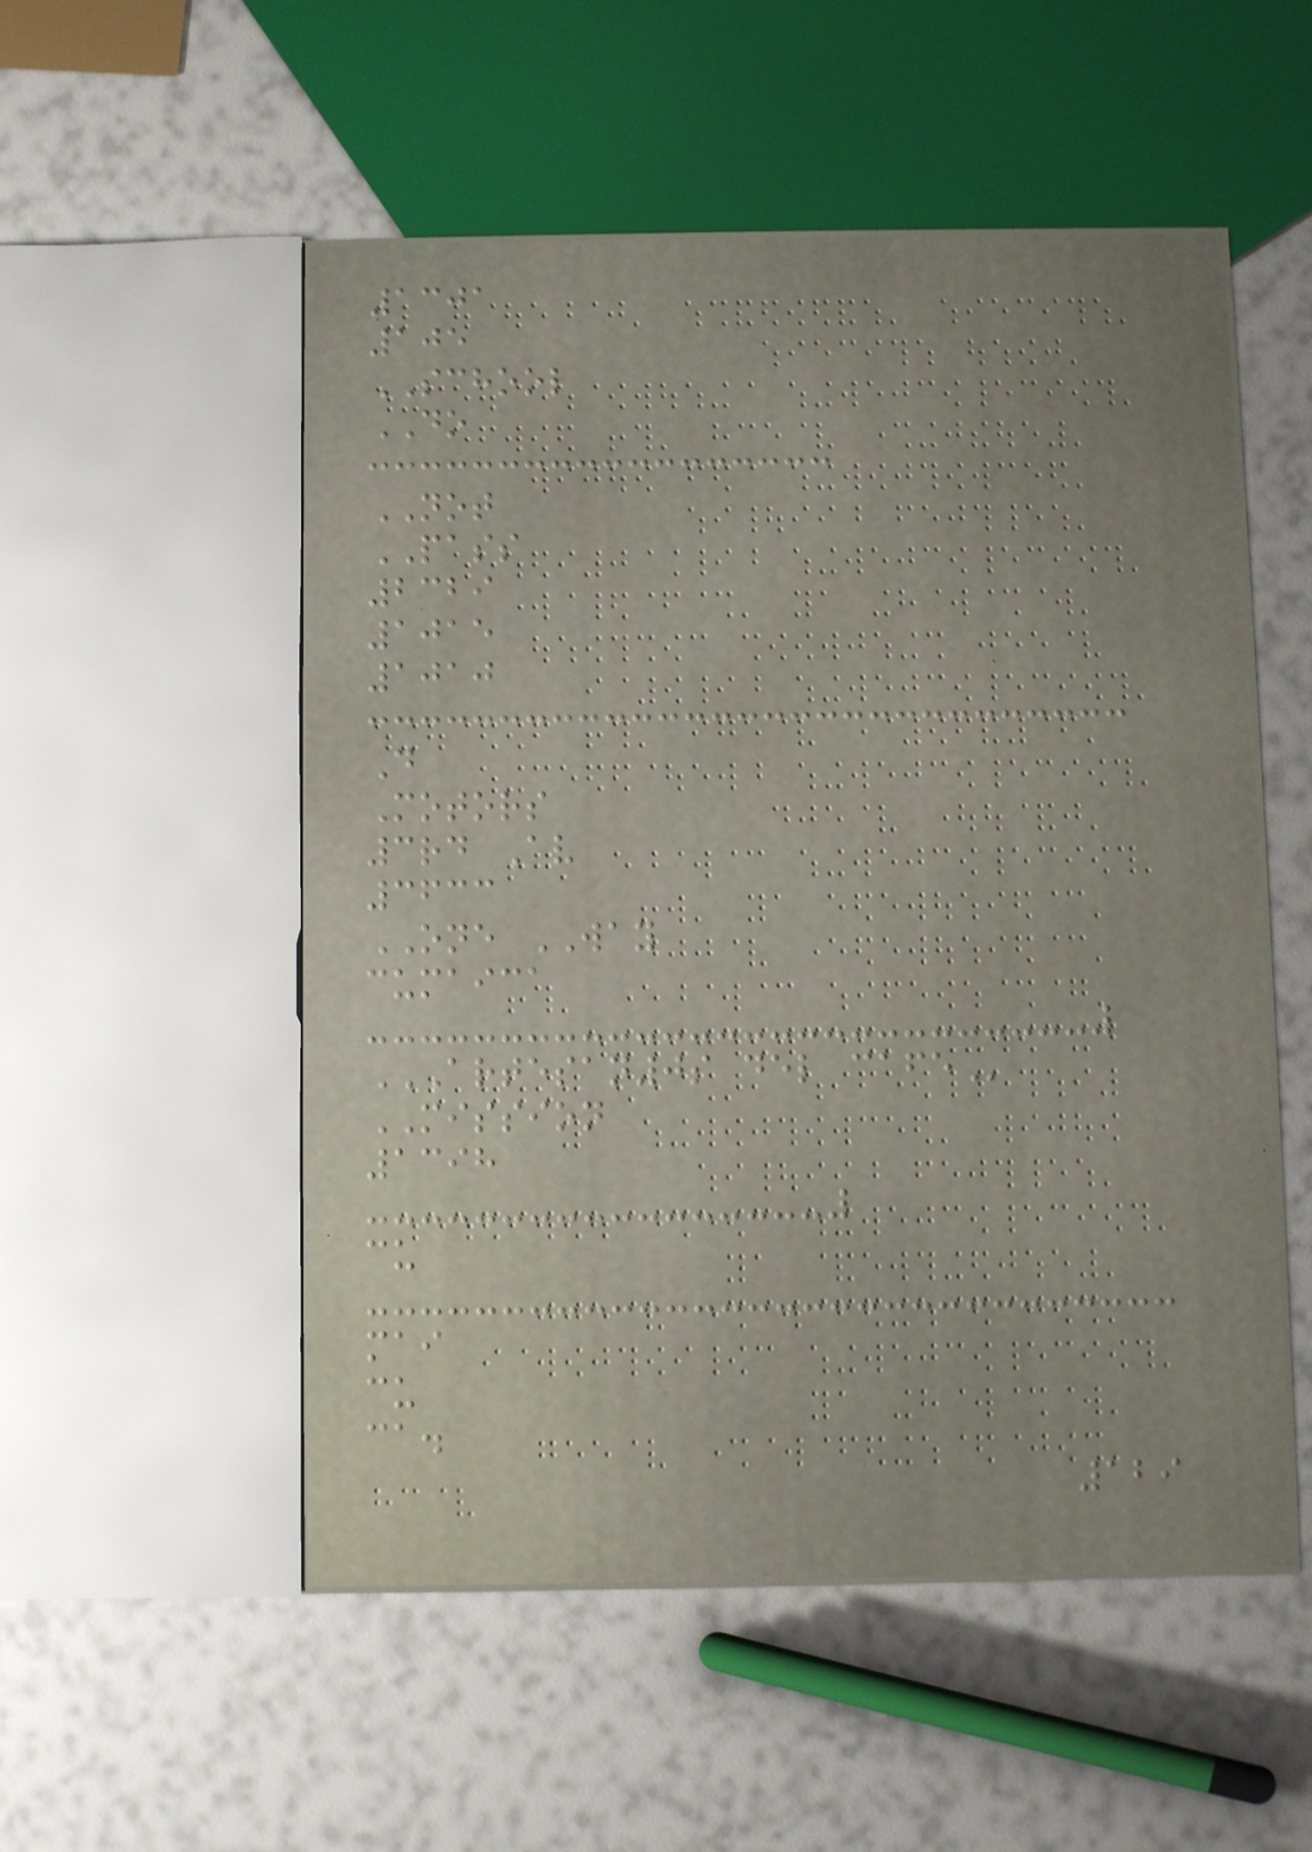1301
105
SCHOOL
DO
NOT
PASS
2329
1015
1010
D
Motors
3rd Av
3633
ONE WAY
cumaica
ARTESAN0S DEL CAFE
MISSION
1398
cu
mai
cu
ca.
129
